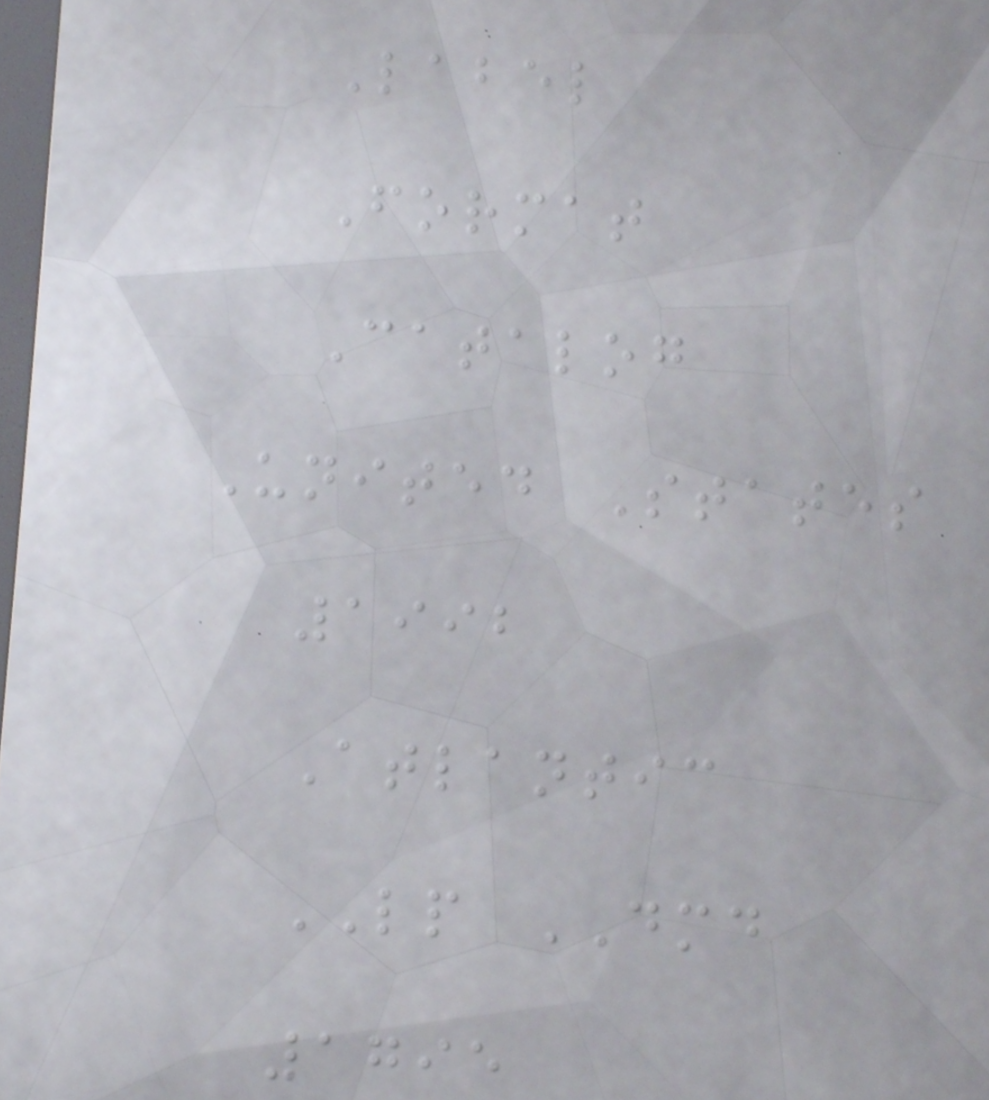Label
Format
Catalog
United States
1992
Atlantic
LP DMD
1795
